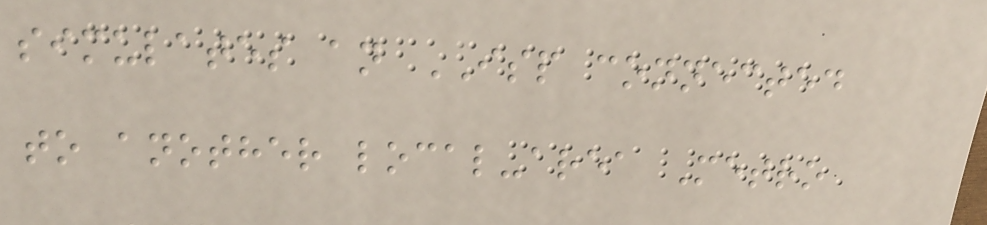simulates an ISP connected
to another local-area Metro
